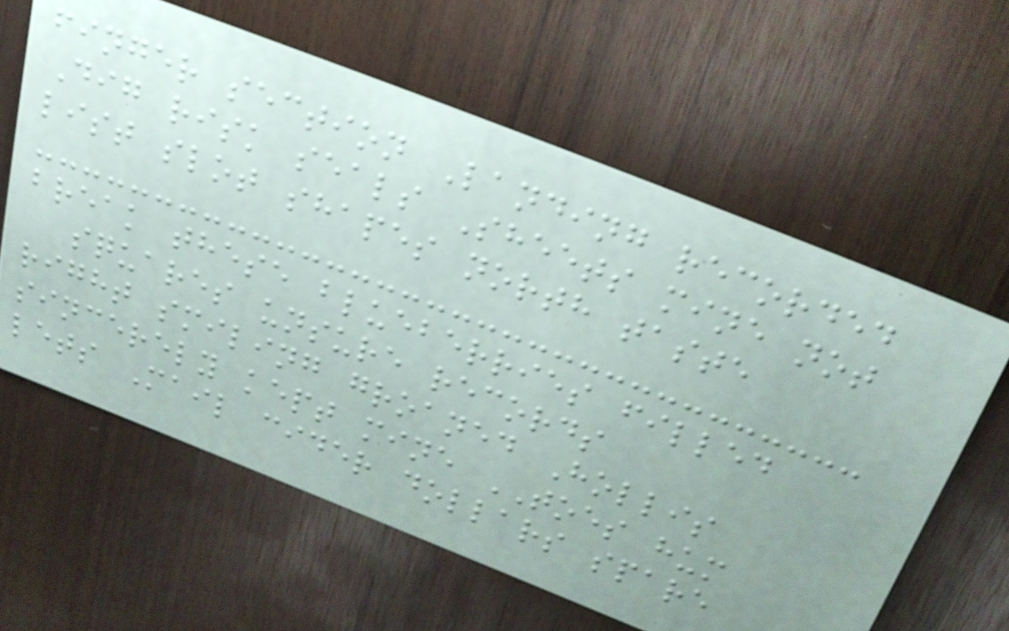finger section Landing recorded
Dig risk seals Sheets mine not
list slot shapes north taste
break these blueberries filled
squares unsure records
right smiling groaned Hollis
sincerely kept mine TOES hum
lets Mail cider dollars spare
